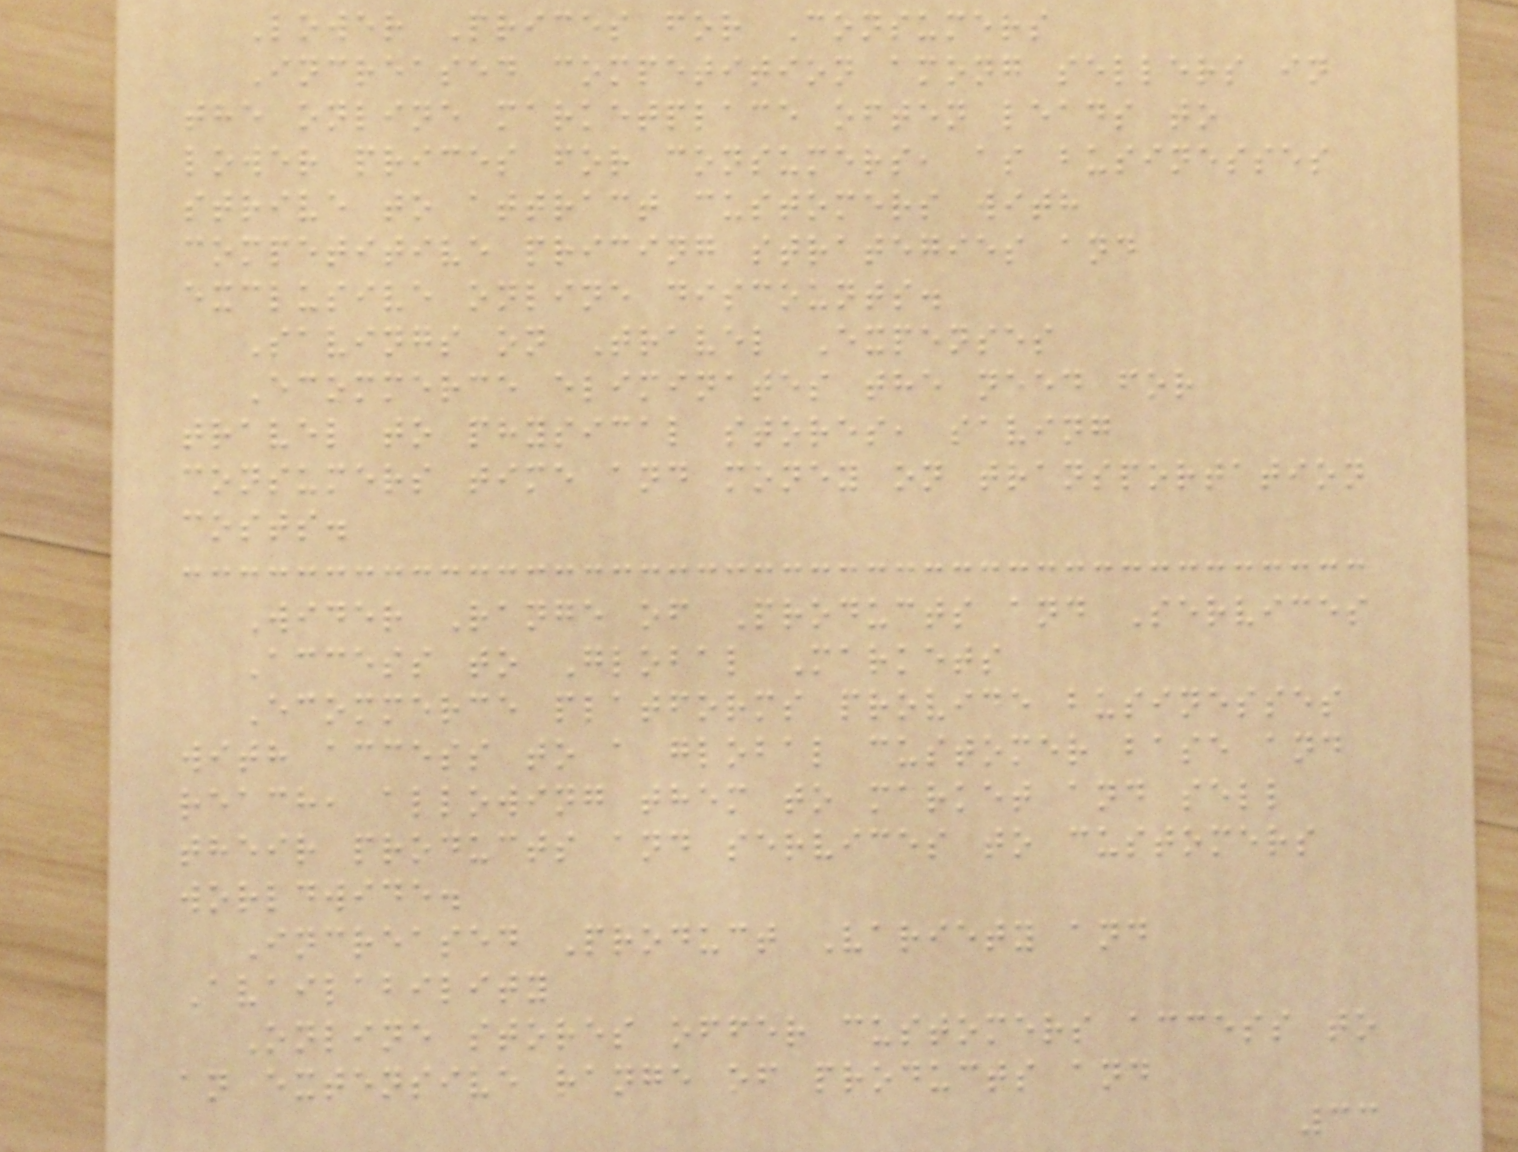Lower Prices for Consumers
Increased competition among sellers in
the online marketplace often leads to
lower prices for consumers, as businesses
strive to attract customers with
competitive pricing strategies and
exclusive online discounts.
Savings on Travel Expenses
Ecommerce eliminates the need for
travel to physical stores, saving
consumers time and money on transportation
costs.
Wider Range of Products and Services
Access to Global Markets
Ecommerce platforms provide businesses
with access to a global customer base and
reach, allowing them to market and sell
their products and services to customers
worldwide.
Increased Product Variety and
Availability
Online stores offer customers access to
an extensive range of products and
33
